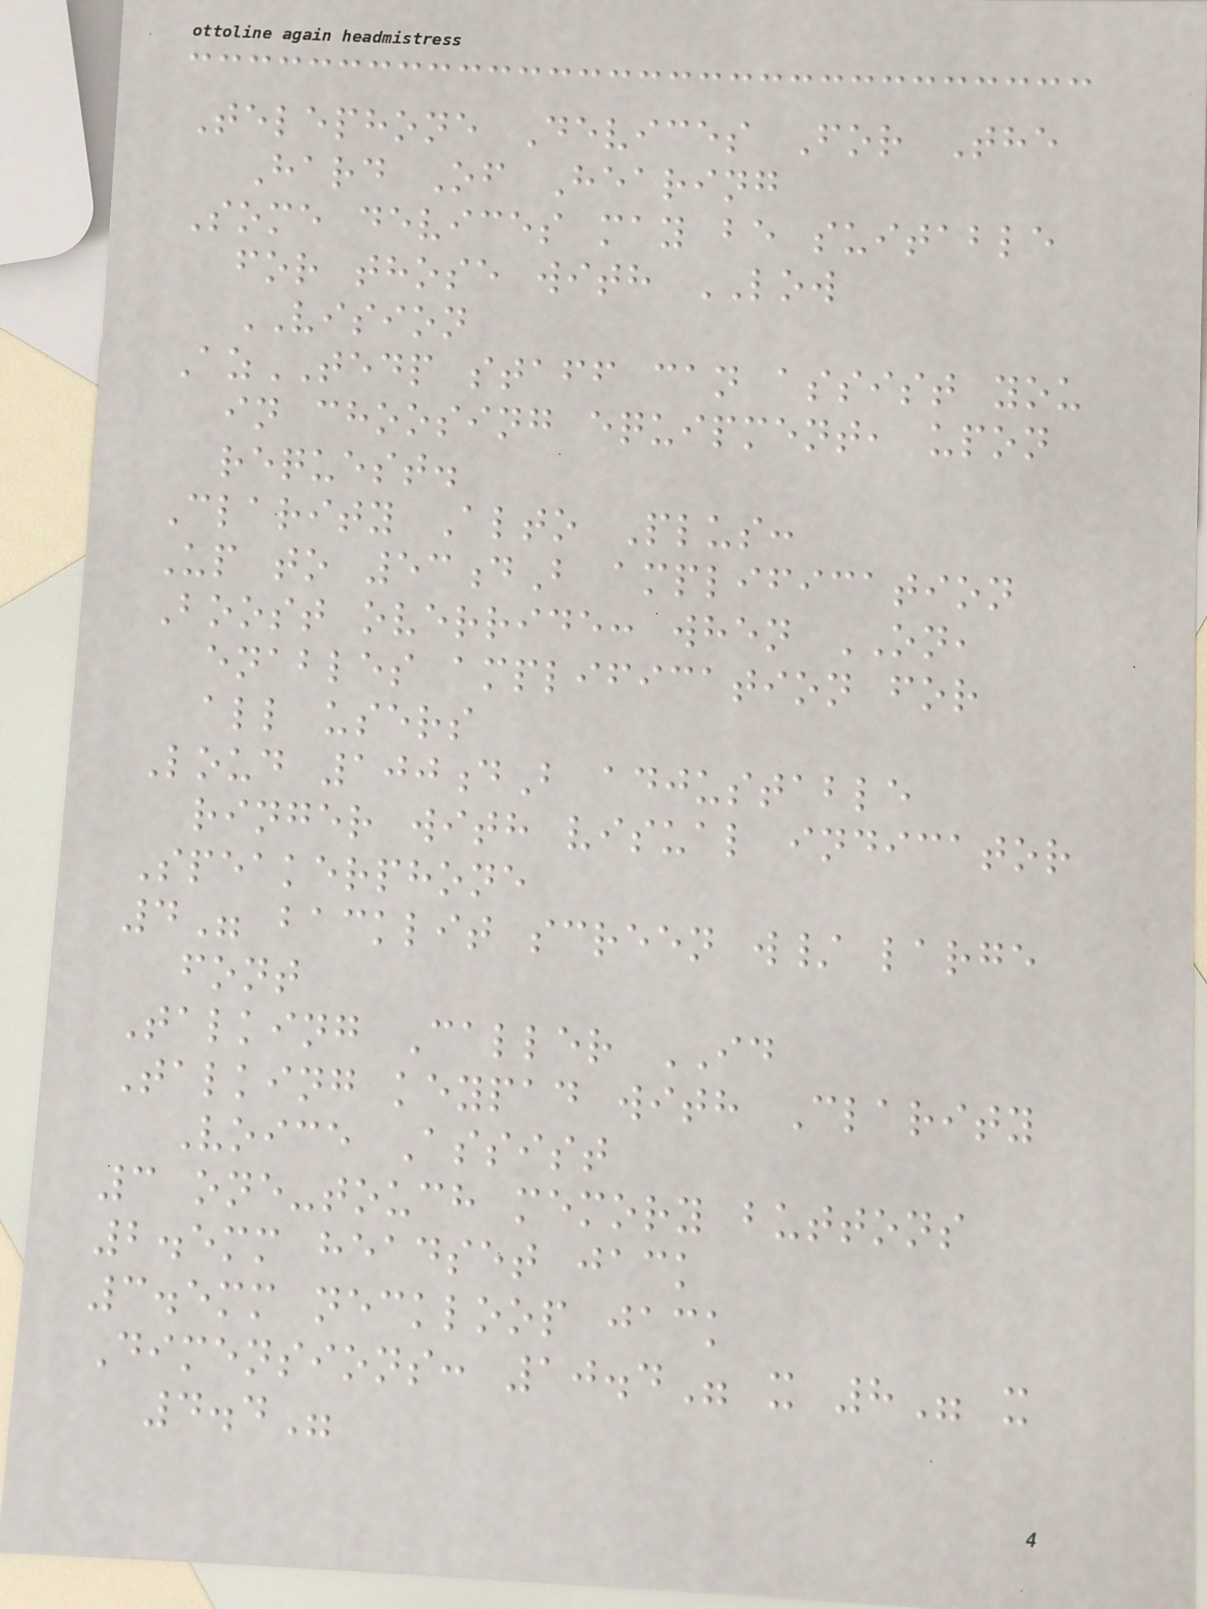Telephone Devices For The
Hard Of Hearing
Some devices may be suitable
for those with LOW
VISION
AzTEDP staff can assist you
in choosing equipment, upon
request.
Clarity Alto Plus:
Up to 53dB amplification
Boost override: when ON,
enables amplification for
all users
Loud 100dB adjustable
ringer with visual indicator
Speakerphone
4" backlit screen w/ large
font
Talking Caller ID
Talking keypad with Clarity
Voice Assist
3 one-touch memory buttons
2.5mm headset jack
3.5mm neckloop jack
Dimensions: 10.4" x 8" x
4.4"
